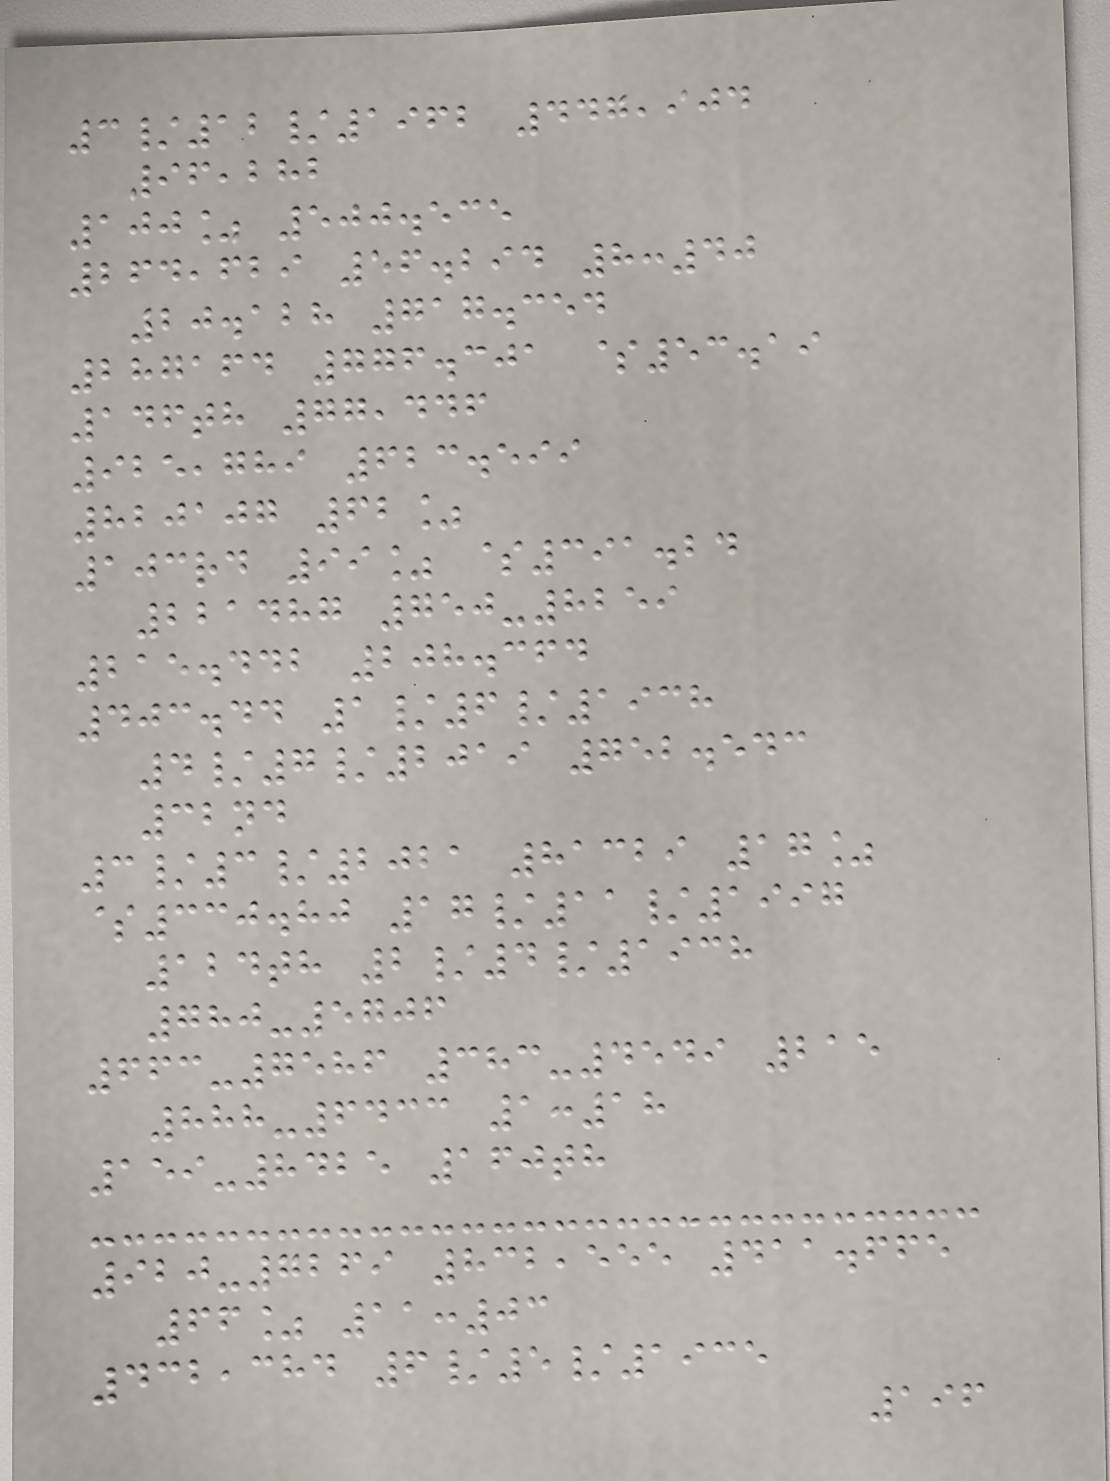3/12/1962 447,904
96,282
100% 500.535
264,629 56.294 8:40
20.128 717.354
287164 776.301 $53.19
146th 77,446
925,789 623.599
820107 62%
103rd 99% $391.24
221487 750-8259
215.442 208.364
403.44 1/6/1938
4/7/2019 752.543
32nd
3/3/2021 81329 17%
$330.80 17/11/1997
124th 2/4/1938
780-5706
663-7586 383-4549 215
888-6433 1:18
159-8425 160th
920-7269 832,555 411.665
66% 11:03
432,384 6/5/1935
196
